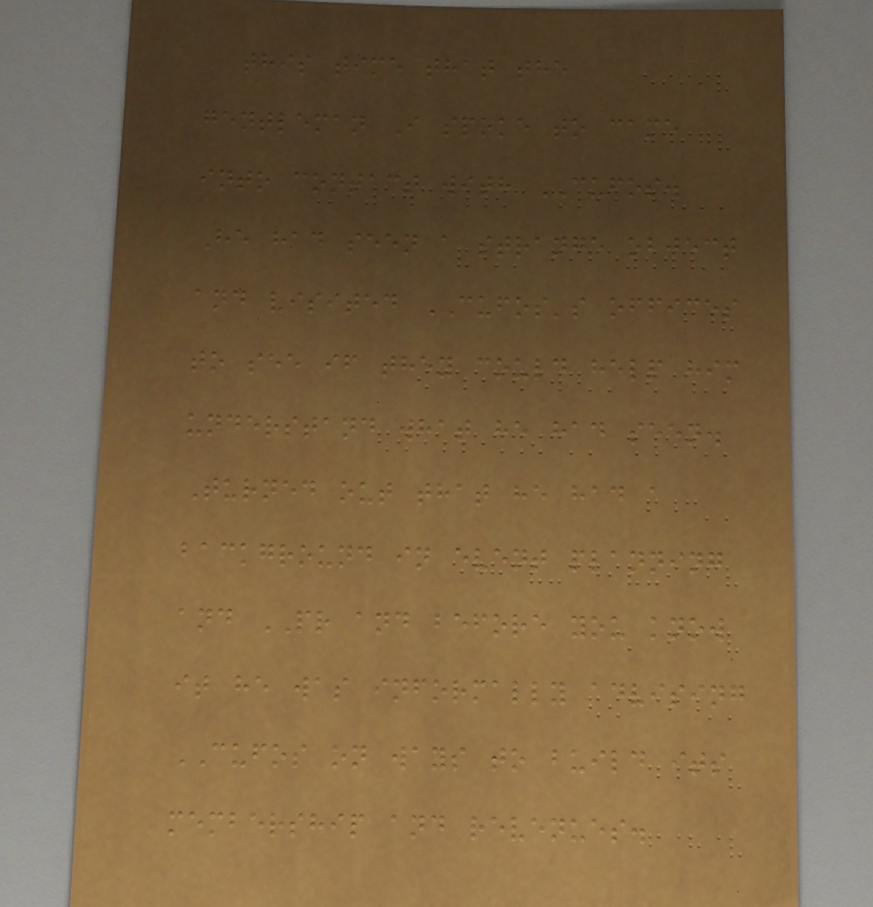this time that the
gentleman I spoke to came
into contact with CUFOS.
He had seen a strange object
and visited CUFOS's offices
to see if they could help him
understand what he had seen.
Turned out that he had a
background in event planning
and PR and before you know
it he was informally advising
CUFOS on ways to build its
membership and revenues.
